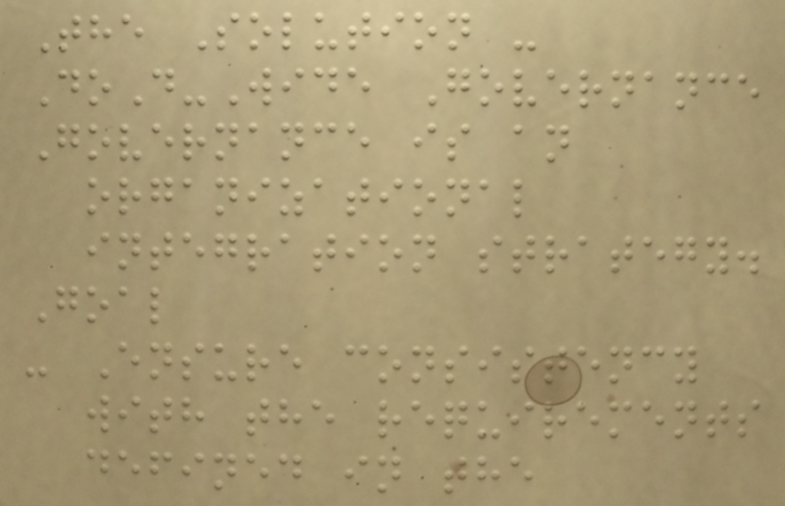The Solution -
DoD-Wide Governance
Governance is an
organizational
integration strategy.
Goal
- Ensure consistency
with the requirements
defined in the
